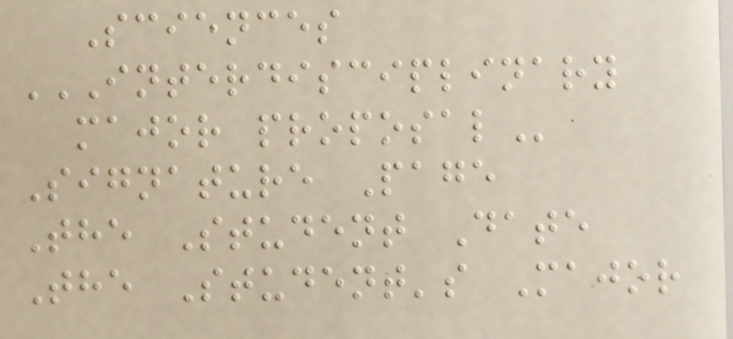Sciences
INTERDISCIPLINARY
MAJOR PROPOSAL
Signature Page
The Student Date
The Student's Major
